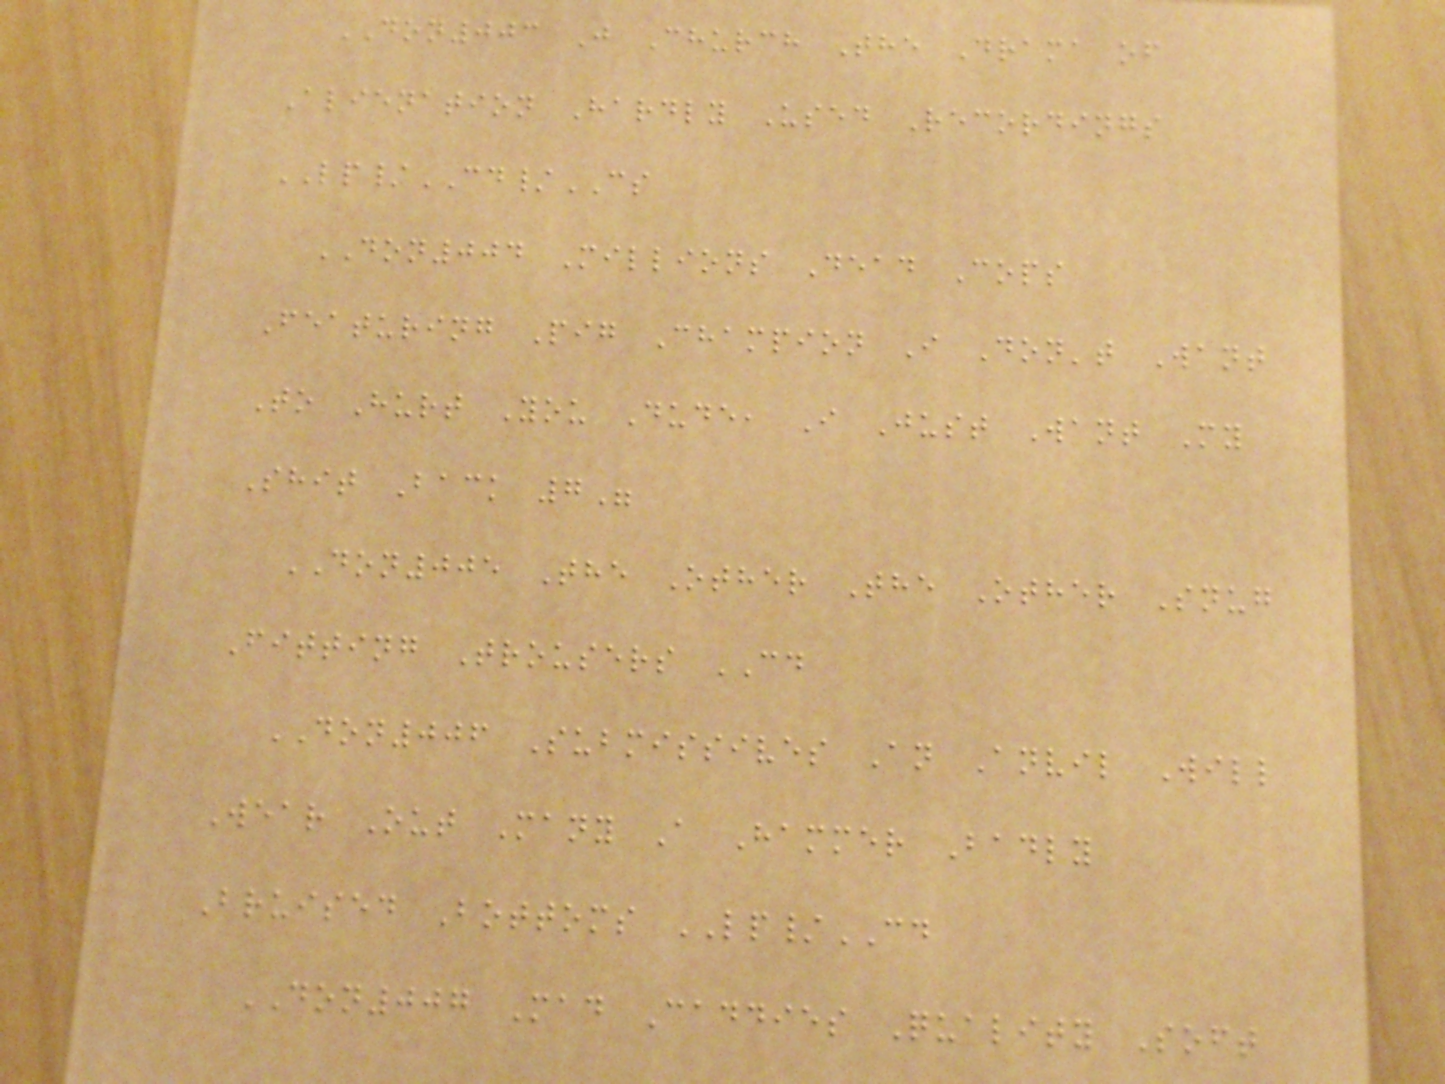DON003 J Church The Drama of
Alienation Hardly Used Recordings
LP/CD/CS
DON004 Millions Dead Cops
Featuring Pig Champion I Don't Want
To Hurt You Dude, I Just Want My
Shit Back 7"
DON005 The Other The Other Snug
Fitting Trousers CD
DON006 Submissives An Anvil Will
Wear Out Many A Hammer Badly
Bruised Bottoms LP/CD
DON007 Mad Caddies Quality Soft
